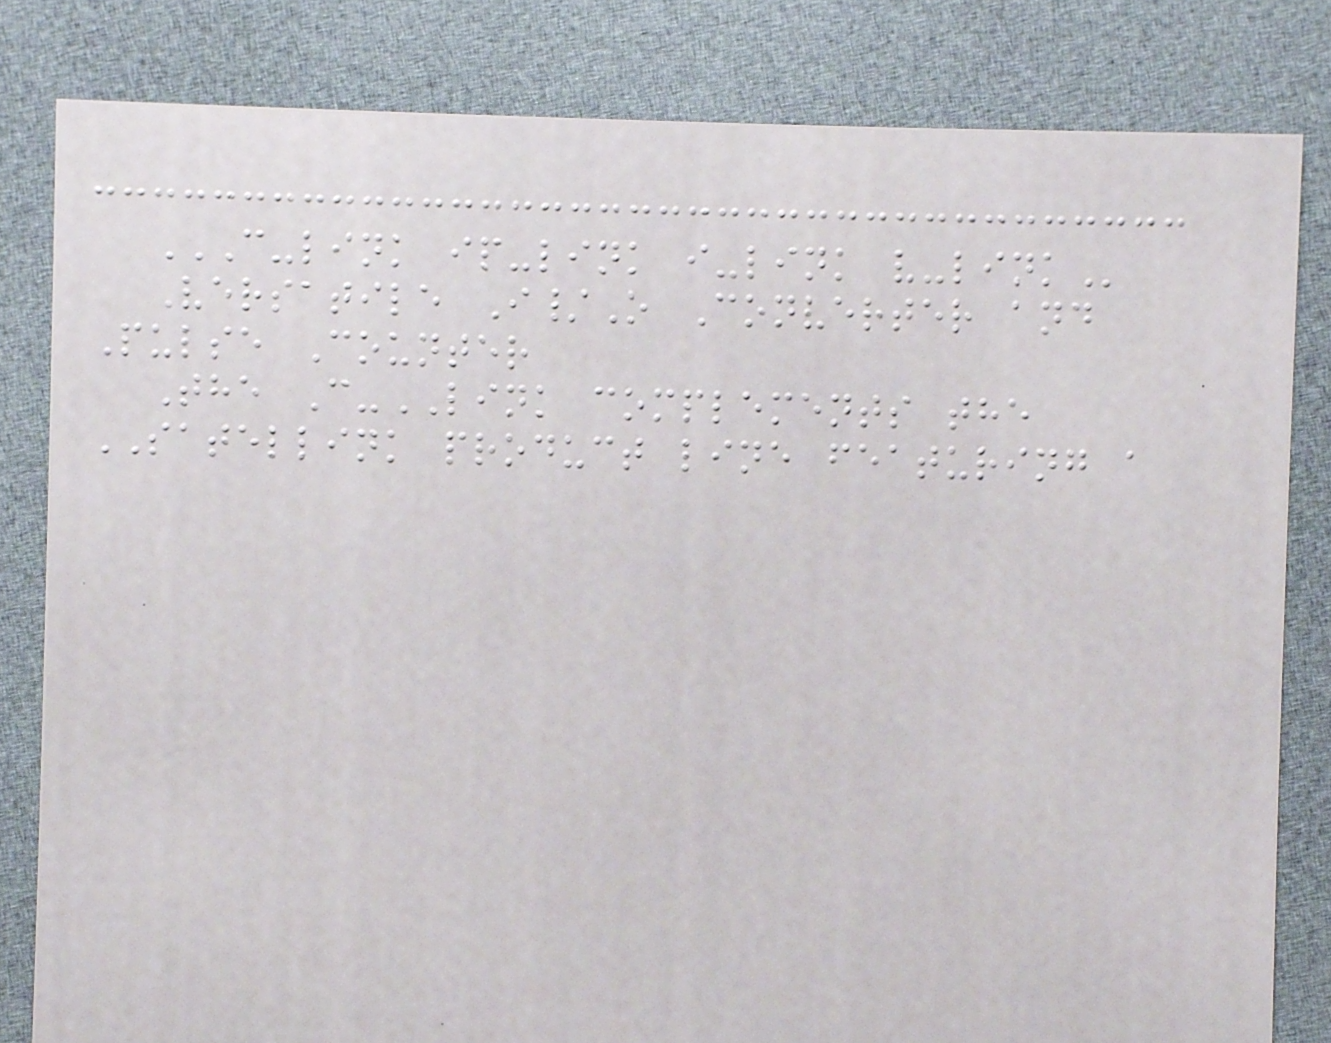C-LINK IP-LINK I-LINK V-LINK
Versatile I/O Converter and
Pulse Counter
The C-LINK complements the
SATELLINK product line featuring a
